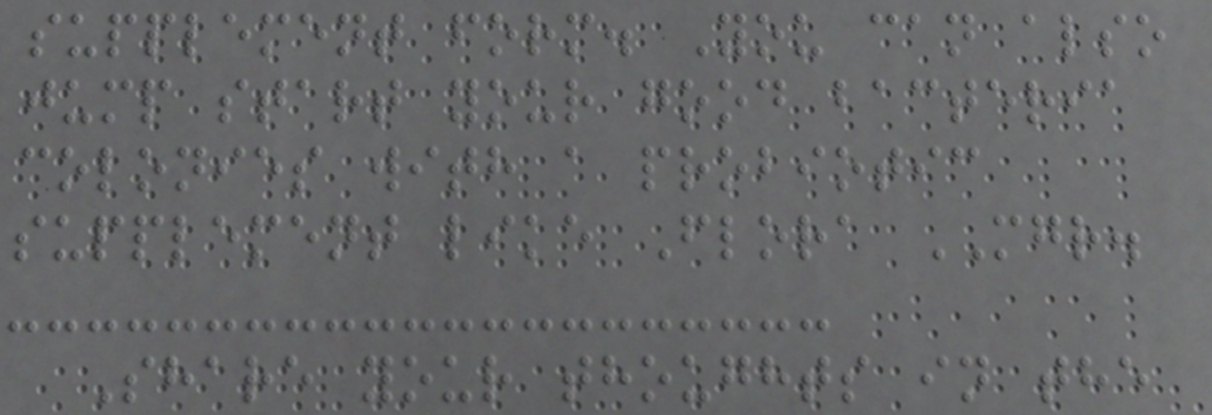supplement form. You can also
jump start your good bacteria
colonies with a probiotic
supplement like Flora MGR.
Share your thoughts in the
